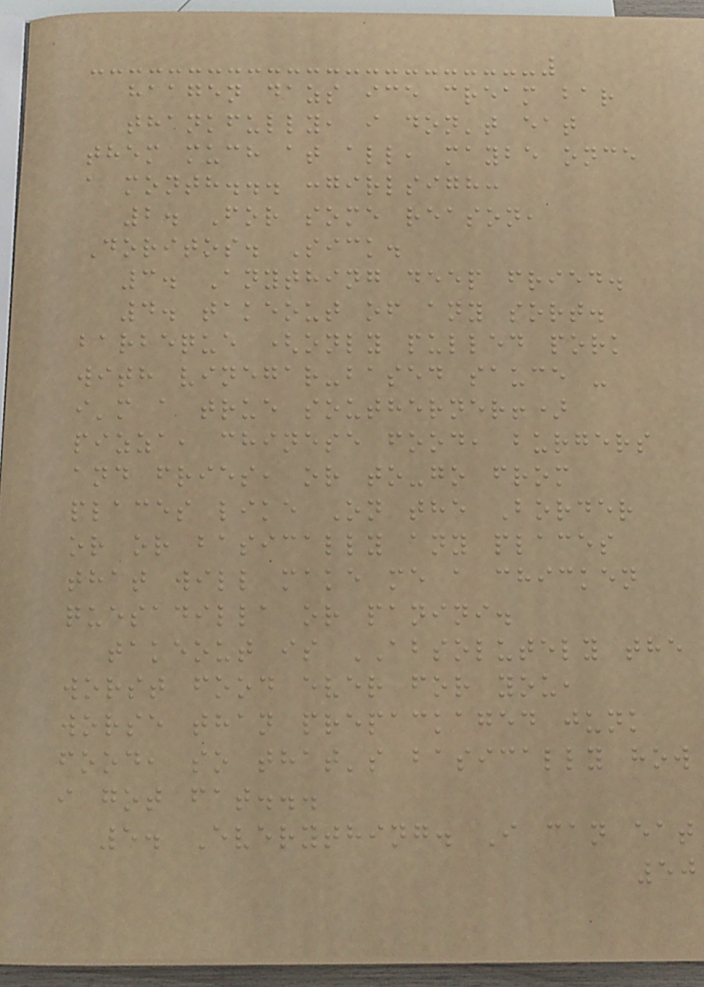haagen dazs ice cream bar
thankfully, i don't eat
them much at all, maybe once
a month... :girlsigh:
2. For some reason,
Doritos. Sick.
3. Anything deep fried.
4. takeout of any sort.
barbeque (only pulled pork
with vinegar-based sauce -
i'm a true southerner!)
pizza, chinese food, burgers
and fries, or to-go from
places like On the Border
or or basically any places
that will make me a chicken
quesadilla or panini.
takeout is ABSOLUTELY the
worst food ever for you,
worse than prepackaged junk
food, so that's basically how
i got fat...
5. Everything. I can eat
50
